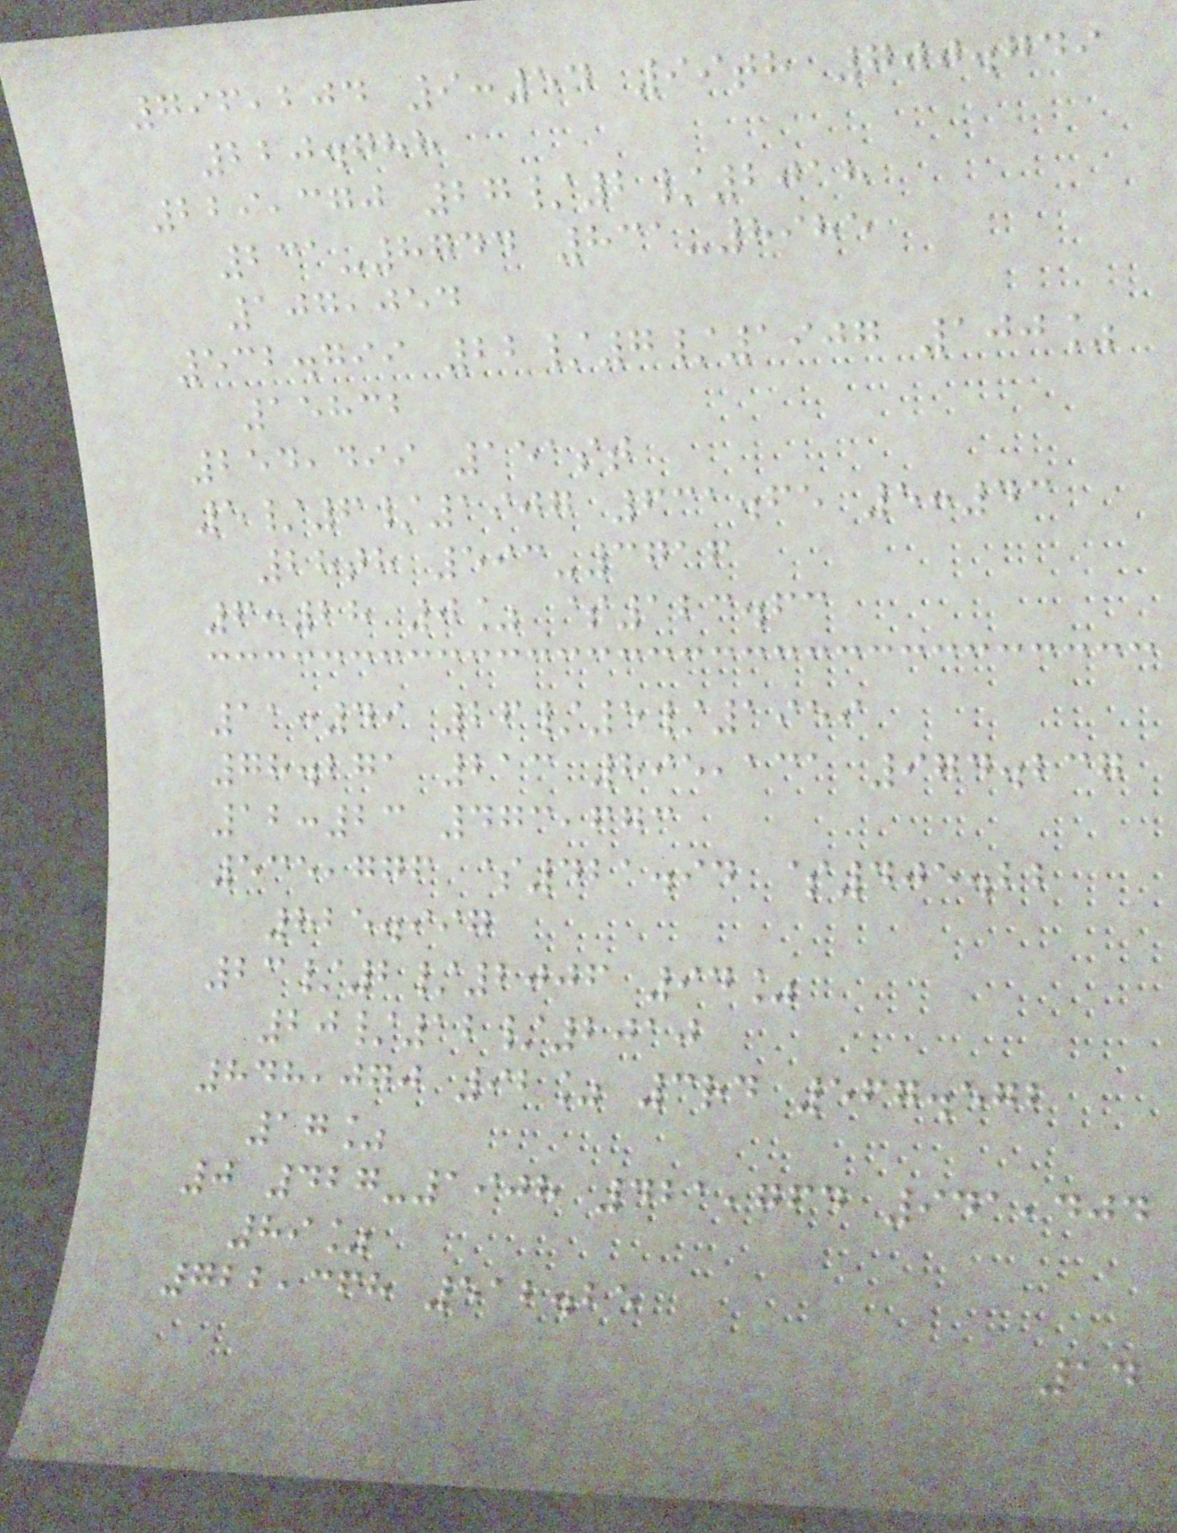796,204 9:54 99th 700.749
220.788
229,370 27/2/2018
231-8744 831-8985
107,054
532.799 22/7/1907 100%
15832
254,499 151st
5/6/1907 631.65 5:43
28th 593-3716
6:28 0% $123.63
11:49 26/5/1959
78.271 213 895,131 974.237
12:23 473,673
535,776 $421.94 $405.22
825.997
23/2/2006 94%
20/12/2010
848,070 92% 3rd 567.572
17%
0 427-1908 421,764 941,404
89%
722,368 512.25
14
